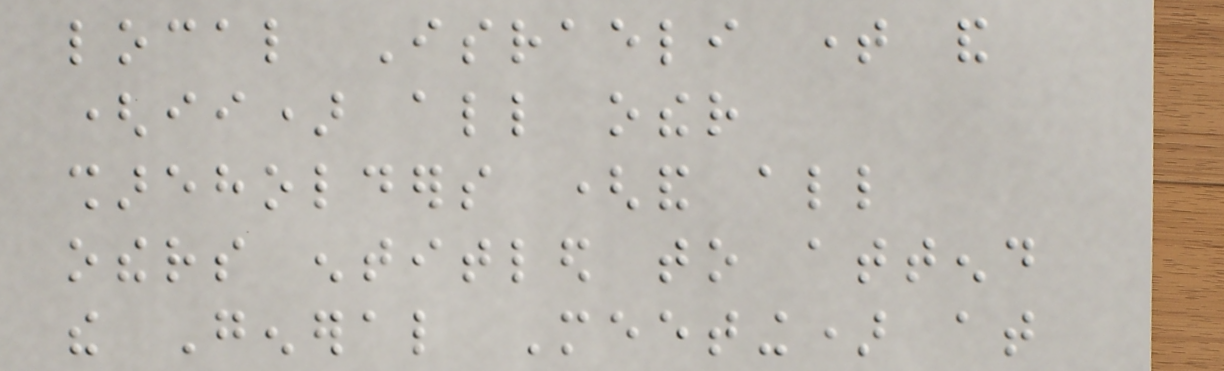local Israeli time and
(ii) all other
shareholders (and all
others entitled to attend
the General Meeting) at
